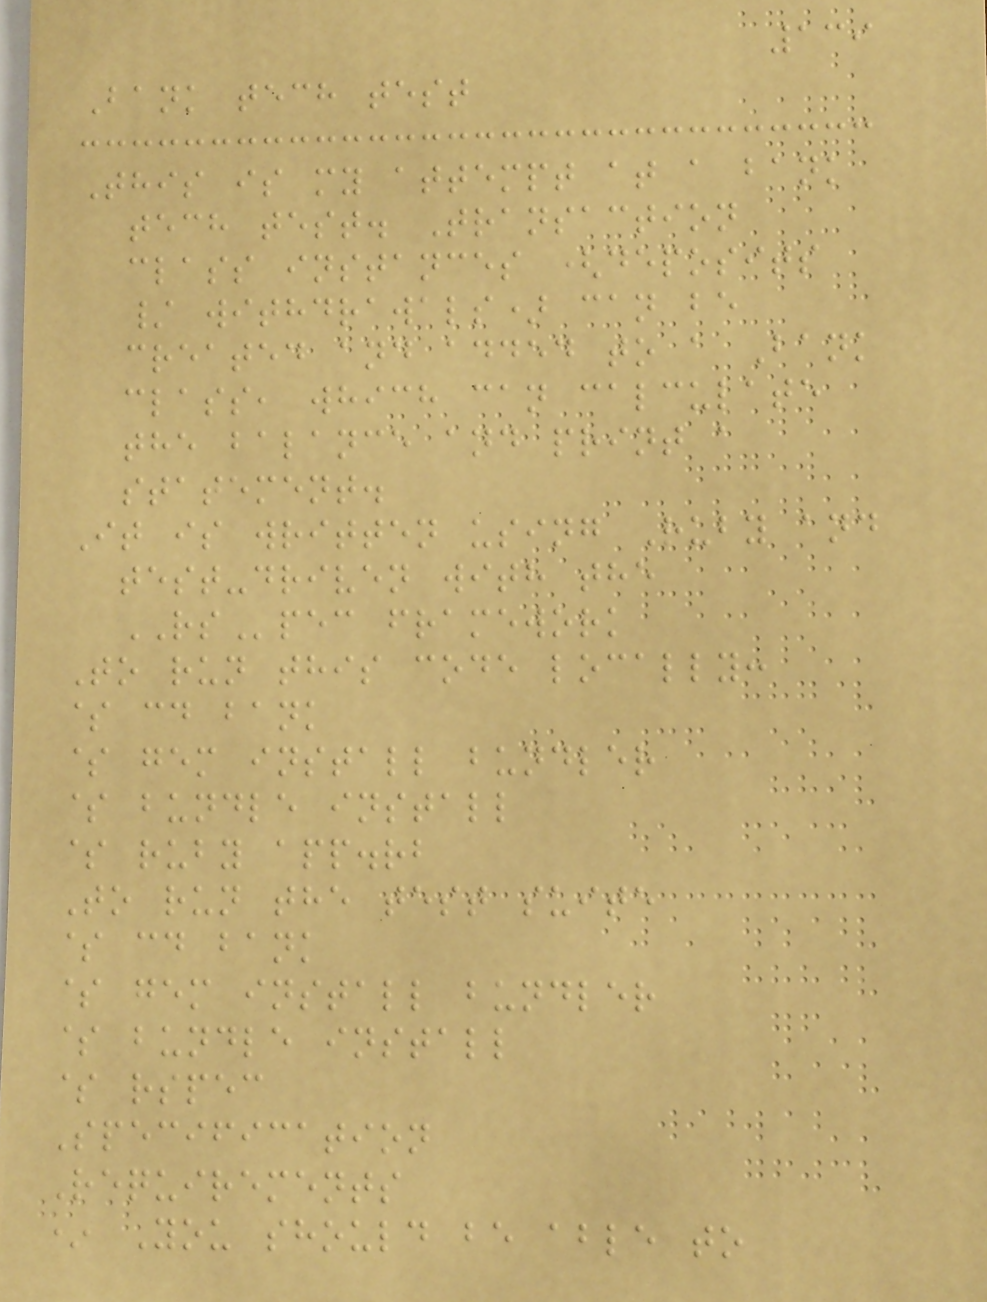139
Bank tech test
This is my attempt at a bank
tech test. Transaction
class instances (deposits
/ withdrawals) can be
created and added to a Bank
class, which can calculate
the balance and print a
statement.
It is written using Ruby and
test-driven with the
RSpec framework
To run this code locally:
$ cd bank
$ gem install bundler
$ bundle install
$ ruby app.rb
To run the test suite
$ cd bank
$ gem install bundler
$ bundle install
$ rspec
Specification
Requirements
* You should be able to
